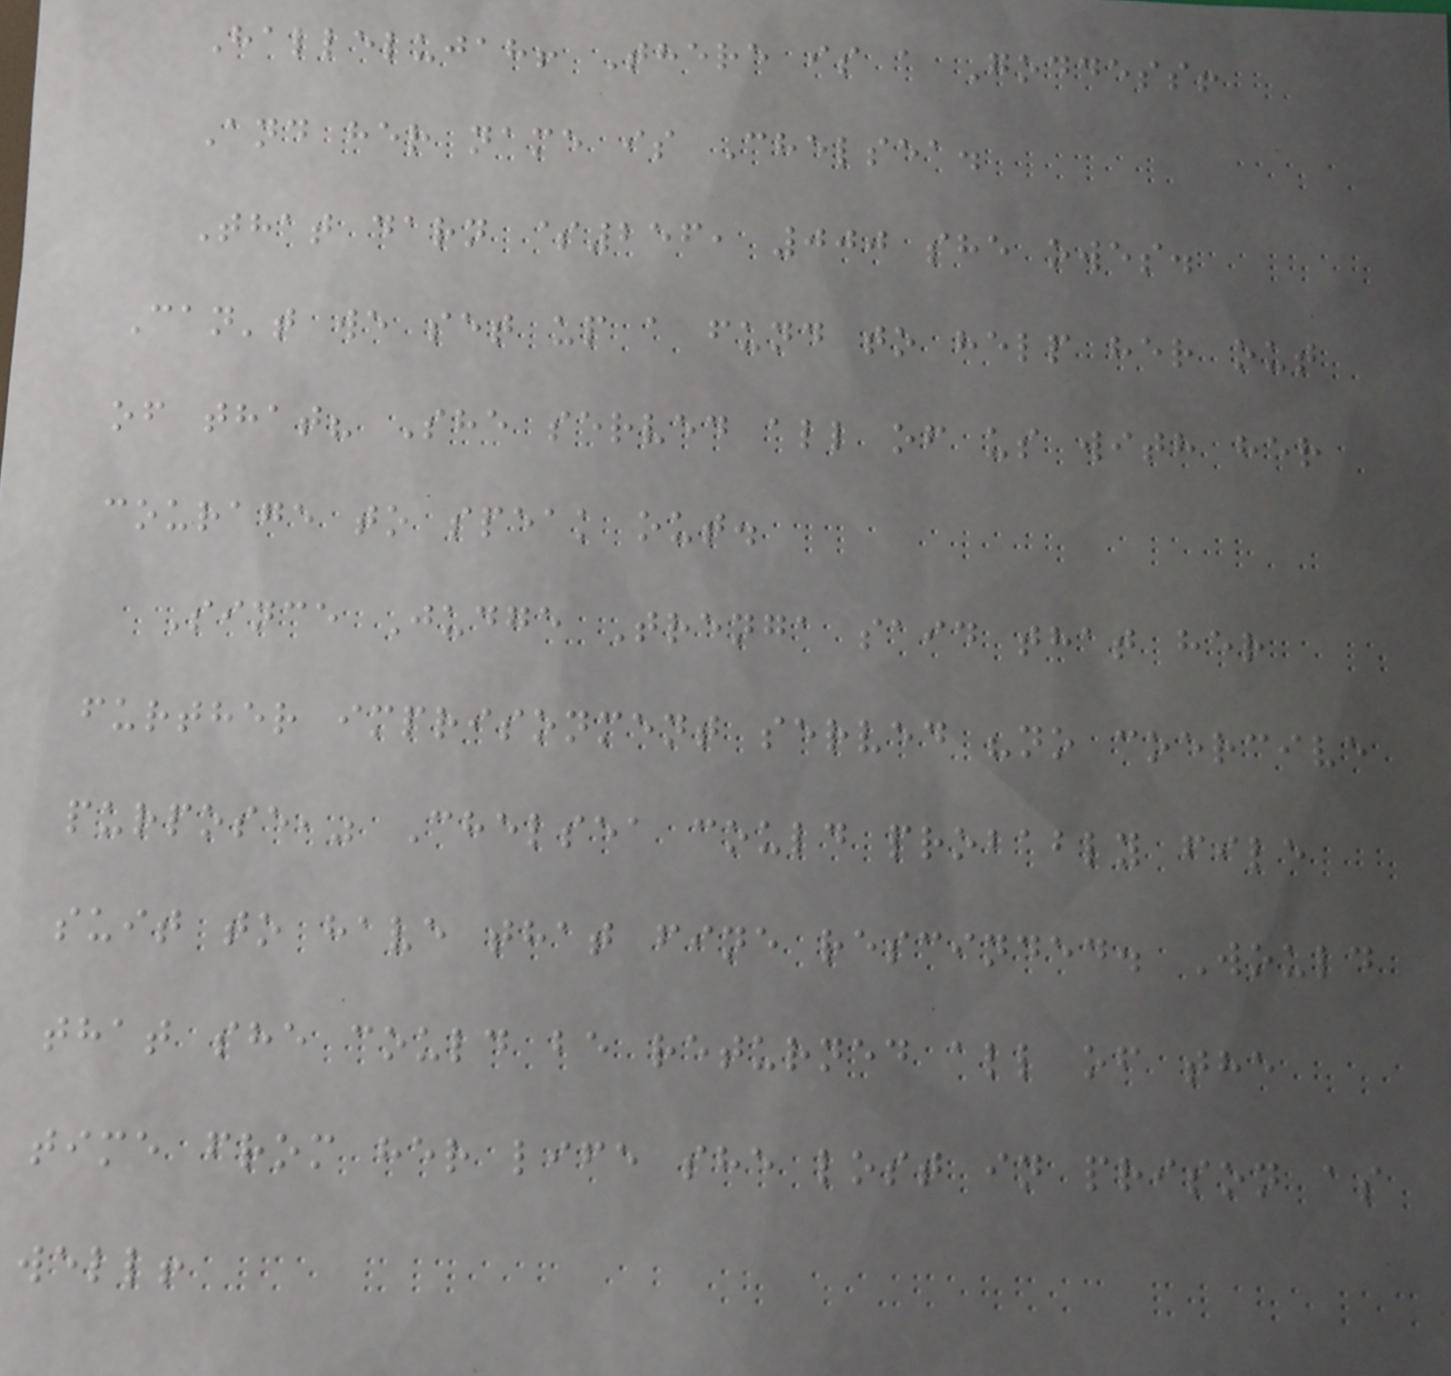Hallelujah! There is a Goddess!
And her name is Chelsea.
That darn $256, 000 she owes.
Can't we set up a fund to help her out
of that? She served all of us with her
courage to speak out.
Since Judge Trenga said that her
further imprisonment served "no coercive
purpose," Chelsea could probably file
suit to have that fine rescinded. Would
that she could be returned all of the
time from her life she lost in prison as
well!
